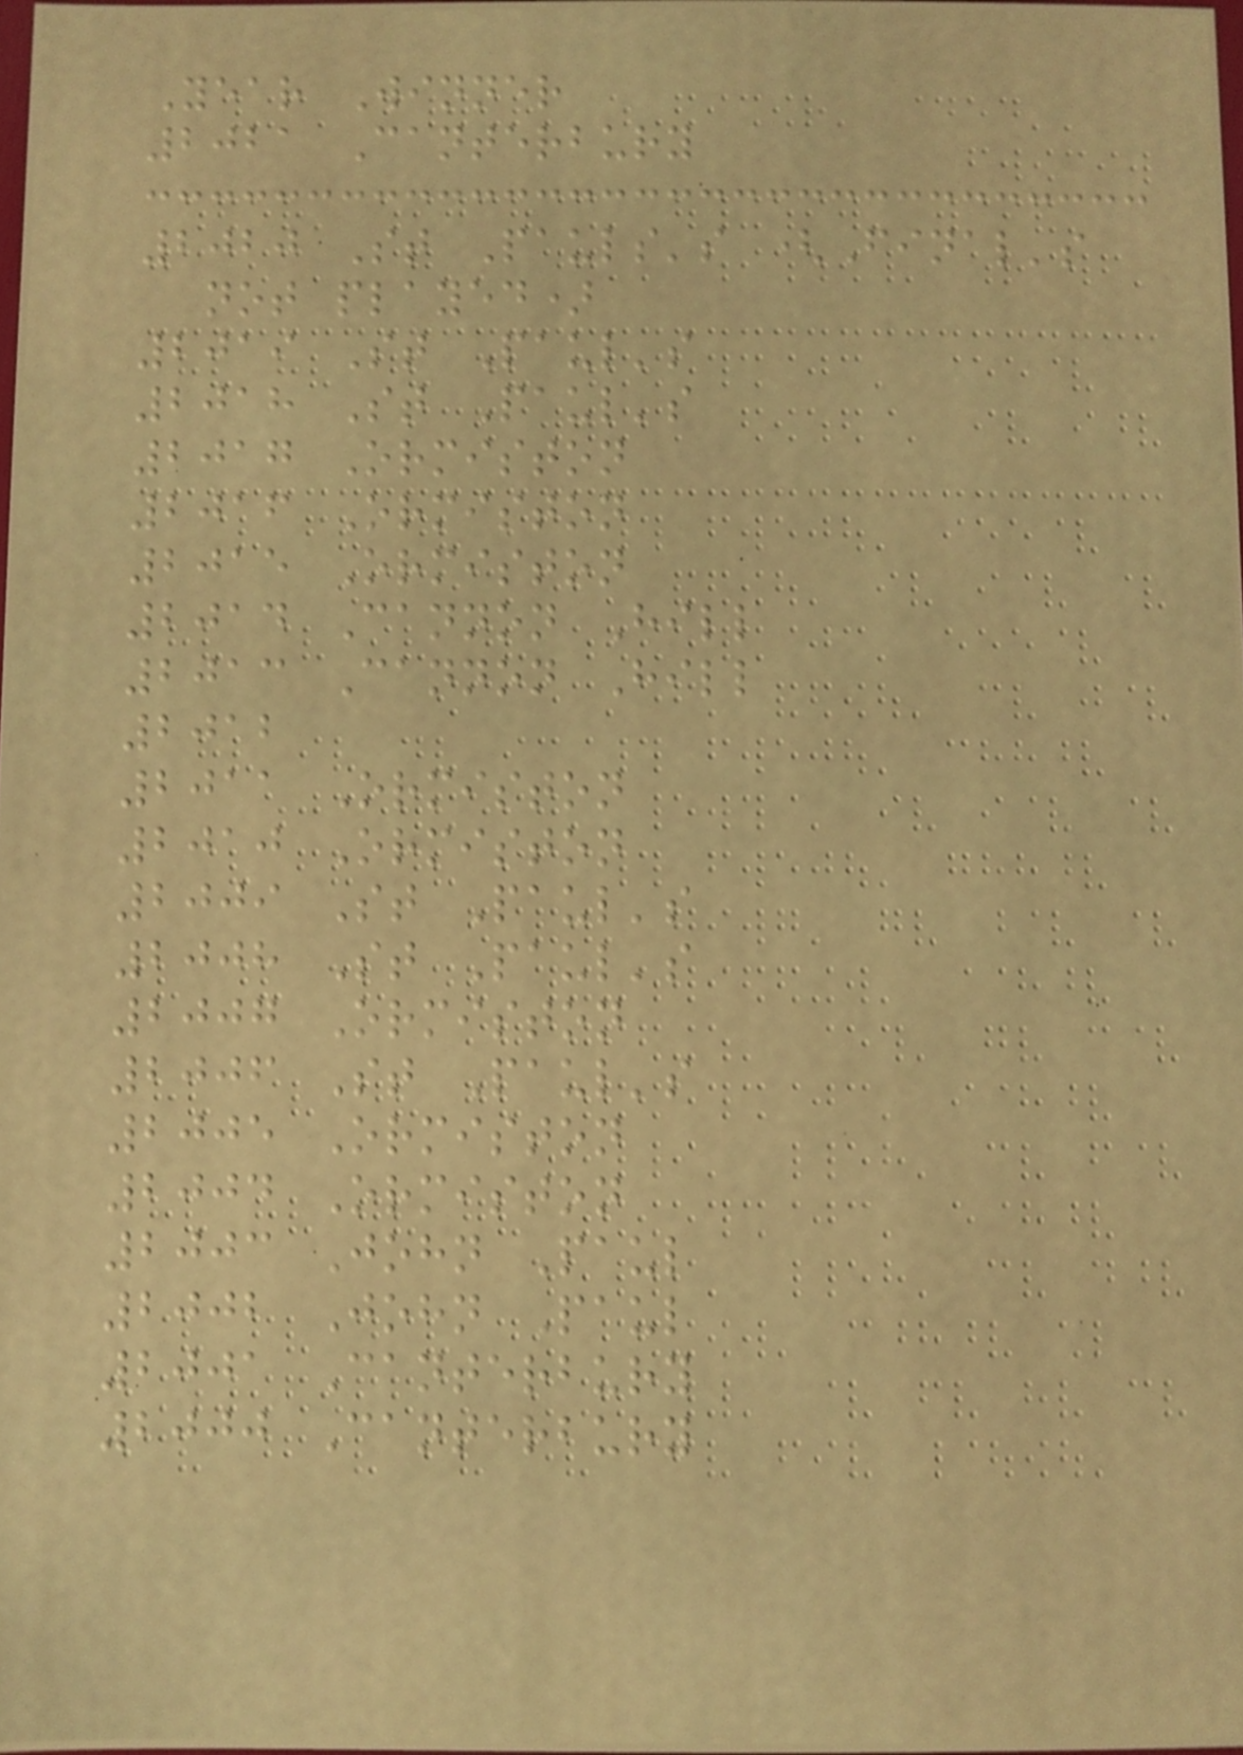Year Winner
2021 Canterbury
2020 St Pauls's (Final's
not played)
2019 St Paul's
2018 St Paul's
2017 Ormiston
2016 Ormiston
2015 Ormiston
2014 Cannon Hill
2013 Cannon Hill
2012
2011 Ormiston
2010 Ormiston
2009 St Paul's
2008 St Paul's
2007 Ormiston
2006 St Paul's
2005 Ormiston
2004 Ormiston
2003 John Paul
2002 John Paul
2001 Canterbury
2000 Canterbury
